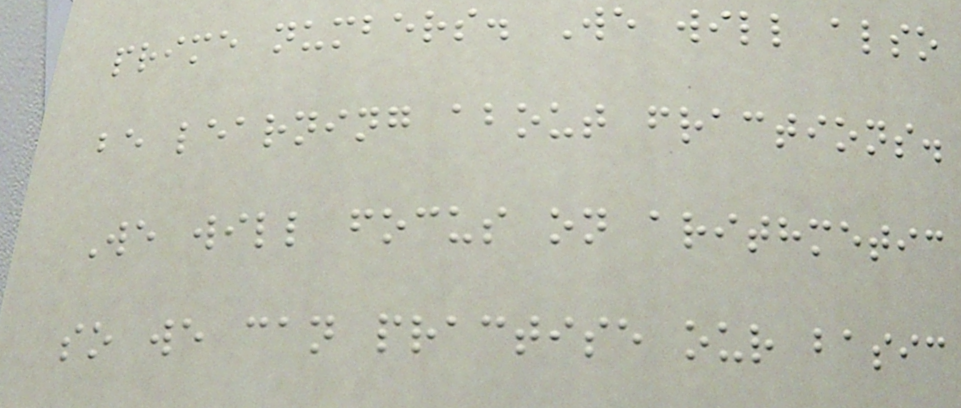prime numbers. We will also
be learning about fractions.
We will focus on arithmetic
so we can practise our basic
